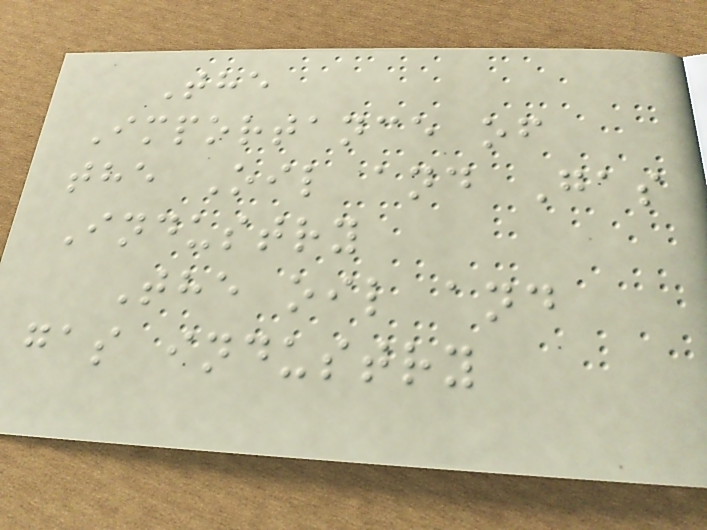The
Importance of
the Oil and Gas
Industry
The oil and
gas industry
